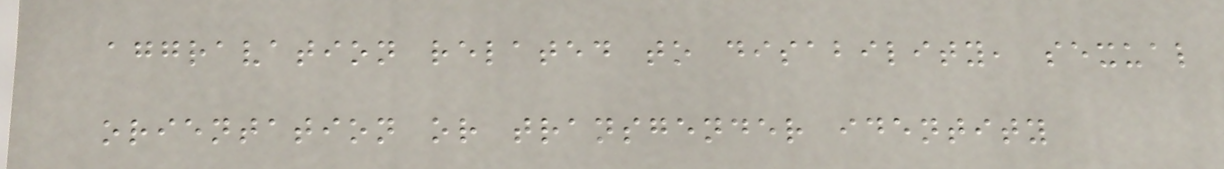aggravation related to disability, sexual
orientation or transgender identity
